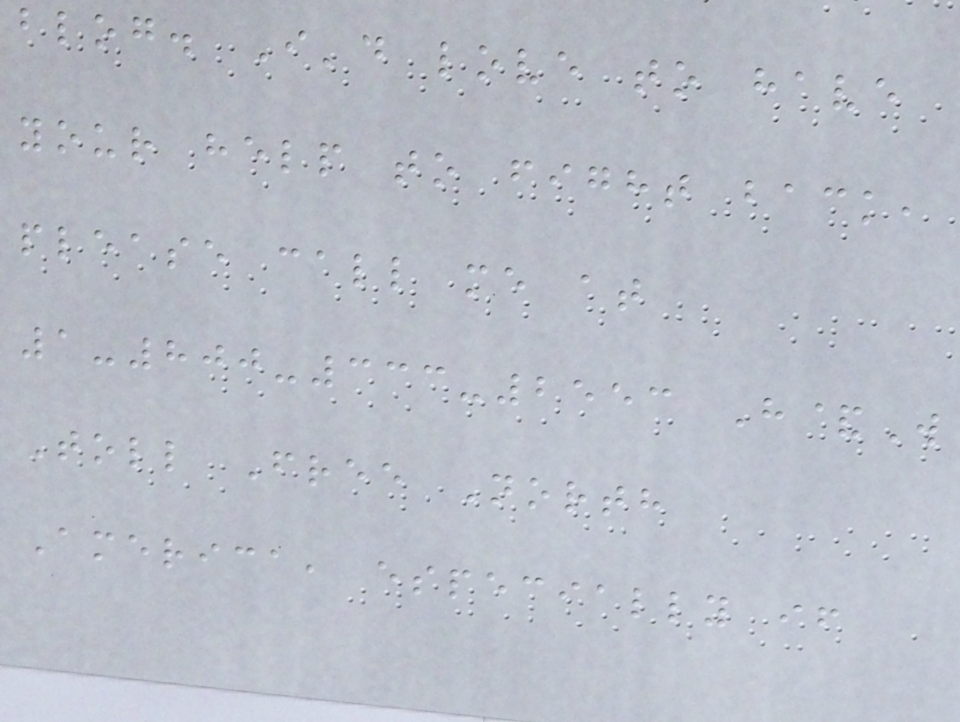blog. I'd love to have
your help to fight back,
please call me at
1-800-333-2553 H&W
Toll Free North
America, especially if
